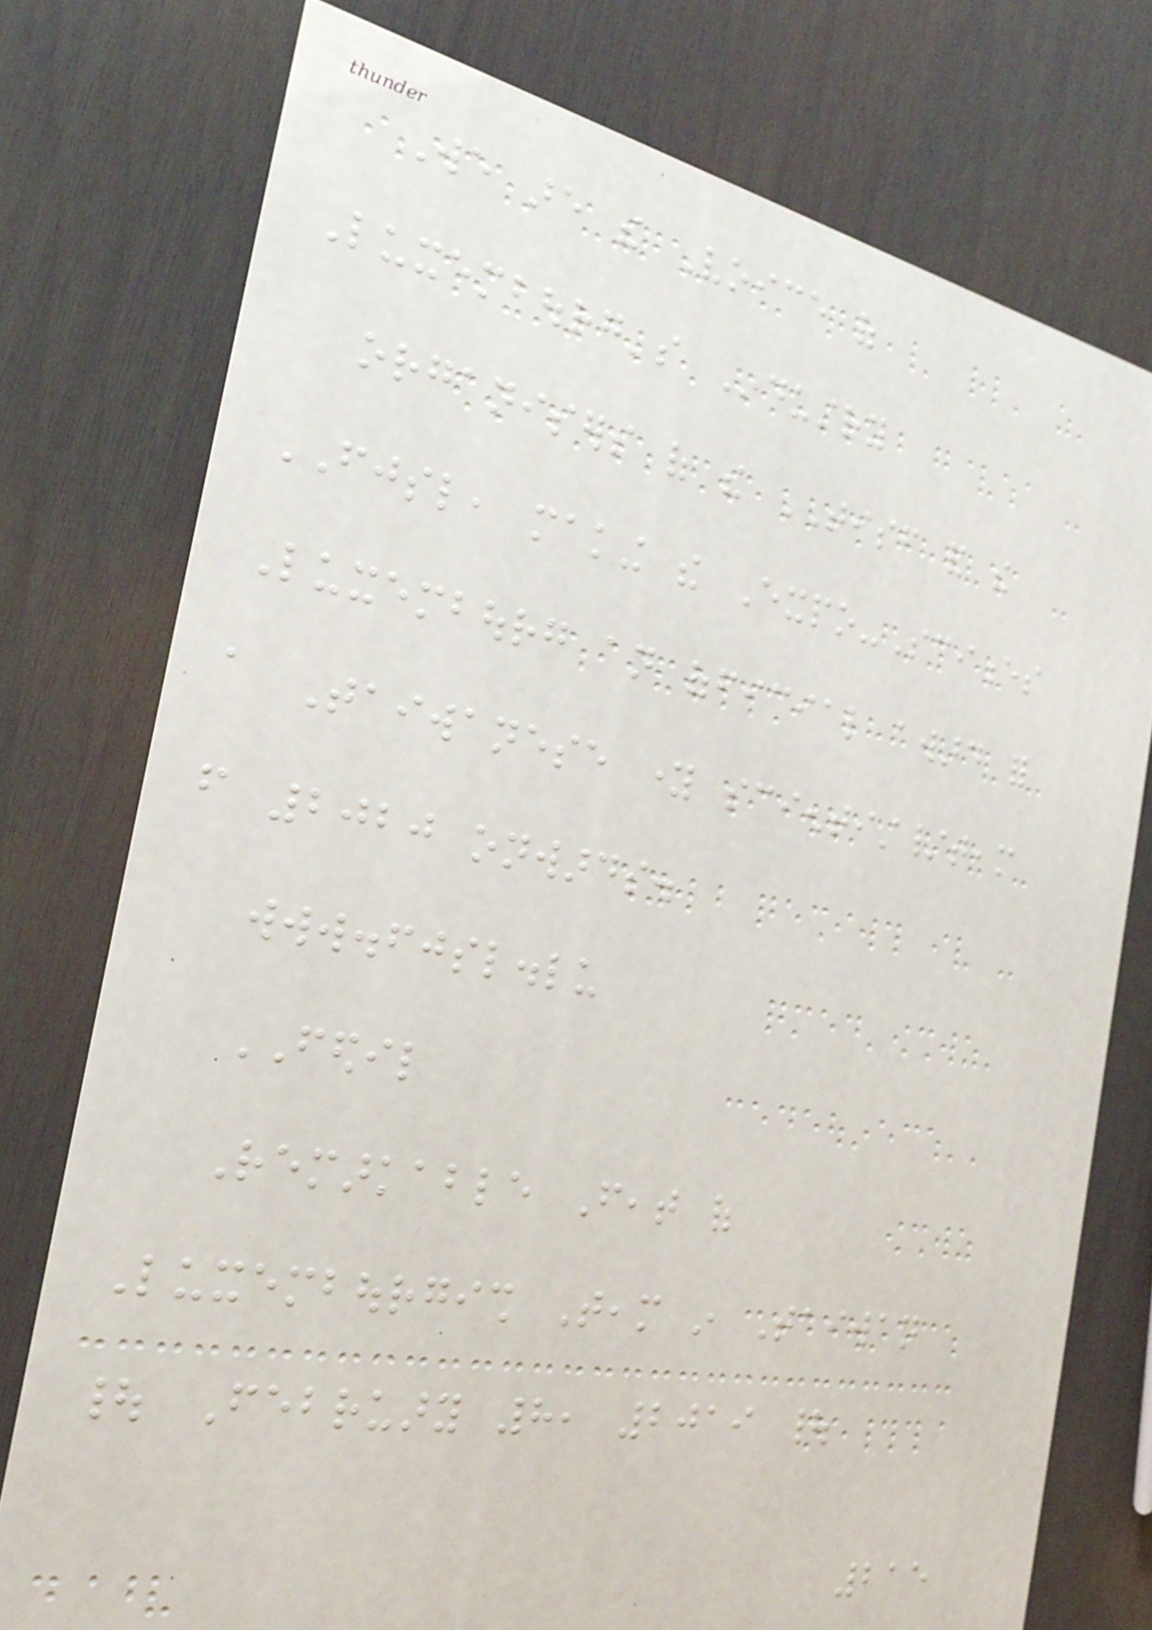We are the Voice of
Luxembourg's Industry
organisers of the TISF and the
FJSL, making the Expo-Sciences
Luxembourg an official award for
a Taiwanese young scientist/team
from 2020 onwards.
www.fjsl.lu
FEDIL
Remarkable Feat of
Luxembourgish Team in Taiwan
| February 8, 2019 |
215
